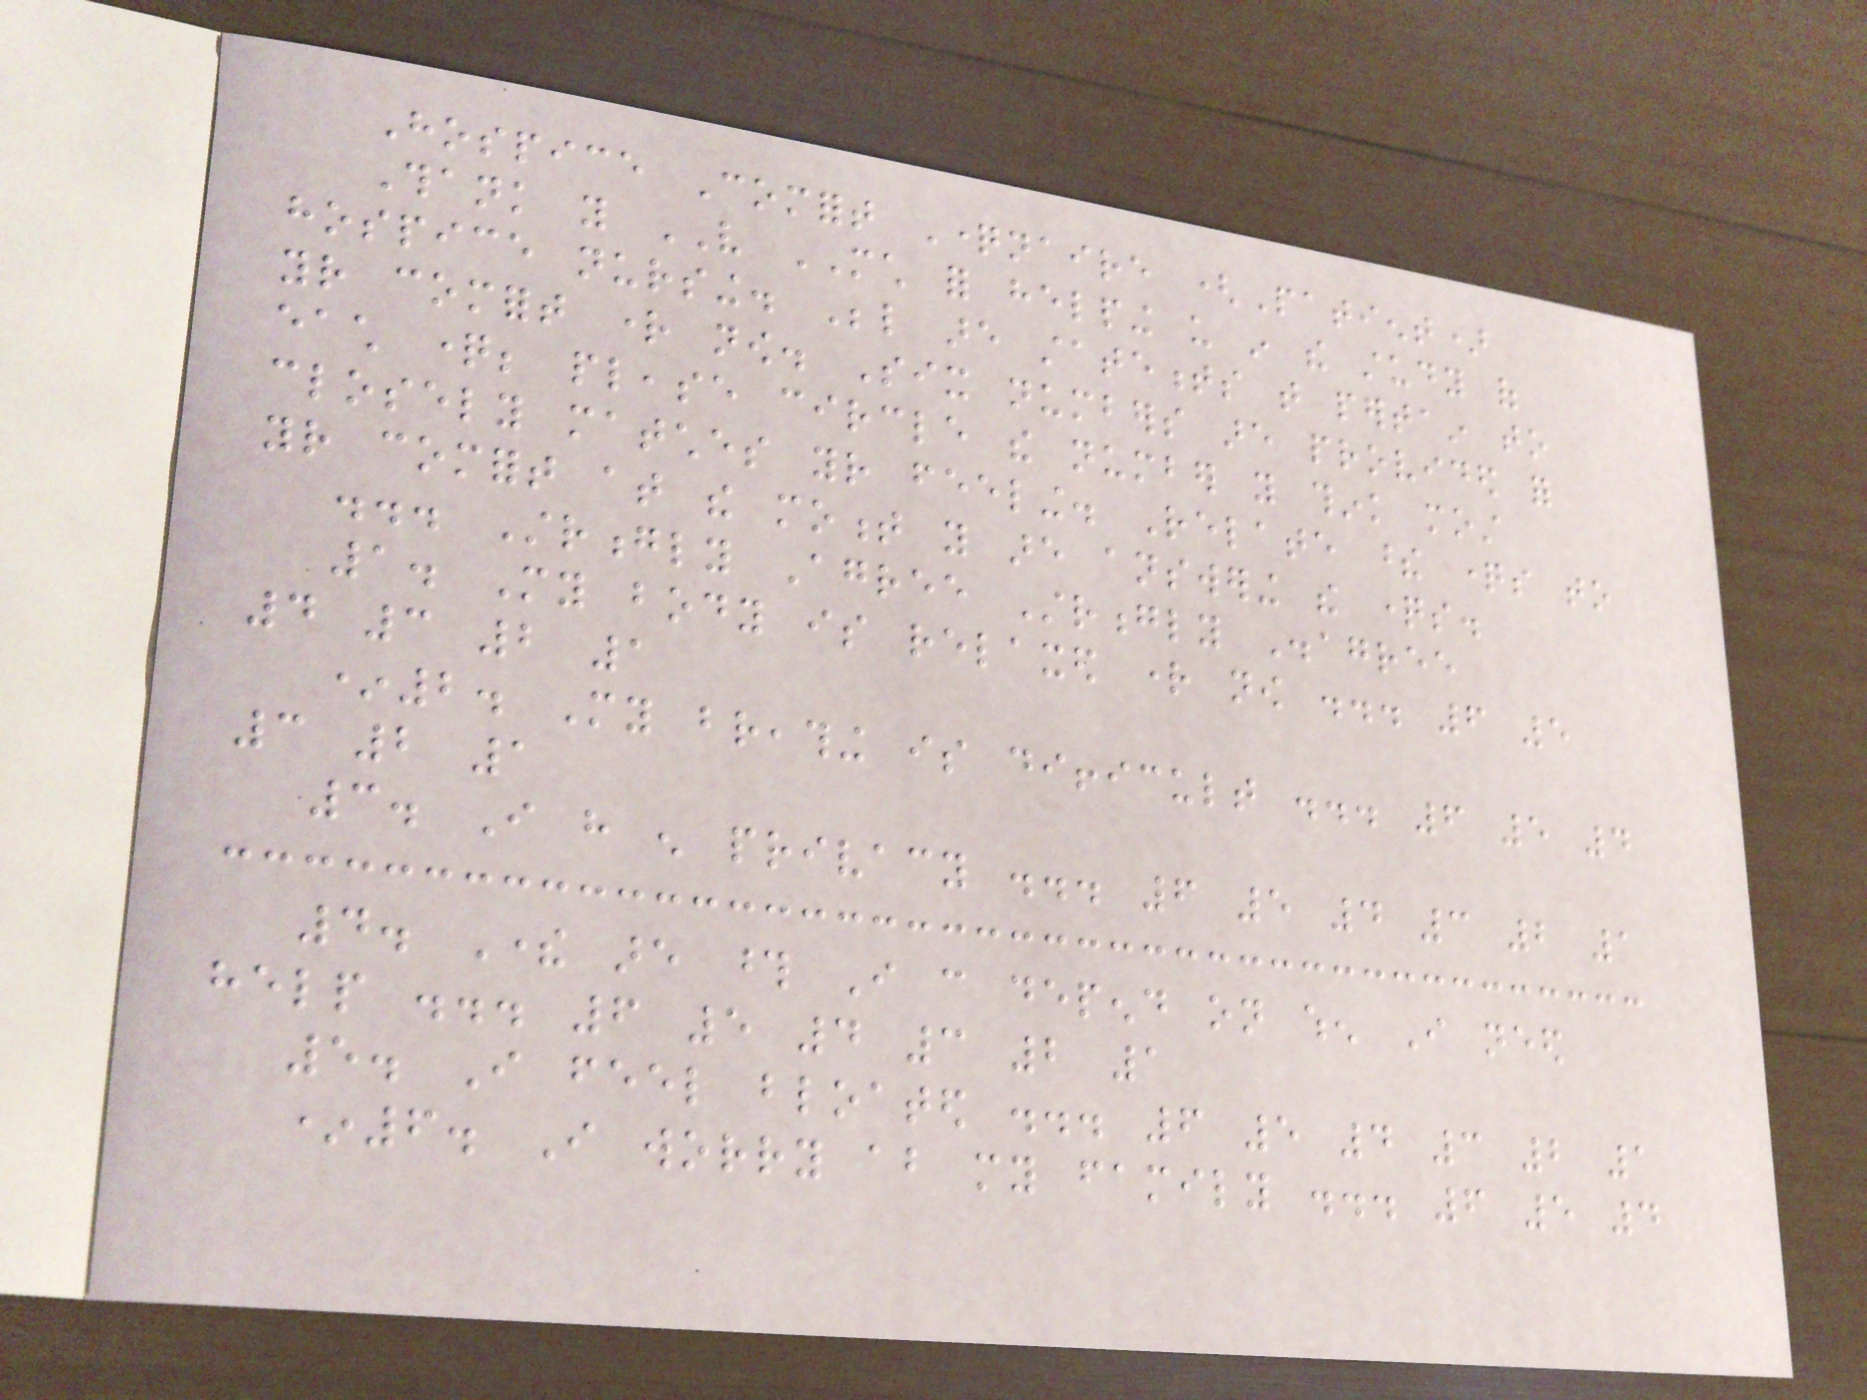Hospice Comfort Questionnaire (Patient)
Thank you VERY MUCH for helping us in the study of
hospice nursing. Below are statements that pertain to
your comfort right now. Six numbers are provided for
each question; please circle the number you think most
closely matches your feeling. Relate these questions to
your comfort at the moment you are answering the questions.
... Strongly Agree Strongly Disagree
1. My body is relaxed right now ... 6 5
4 3 2 1
*2. My breathing is difficult ... 6 5 4
3 2 1
3. I have enough privacy ... 6 5 4 3 2 1
4. There are those I can depend on when I need
help ... 6 5 4 3 2 1
5. I feel bloated ... 6 5 4 3 2 1
*6. I worry about my family ... 6 5 4
